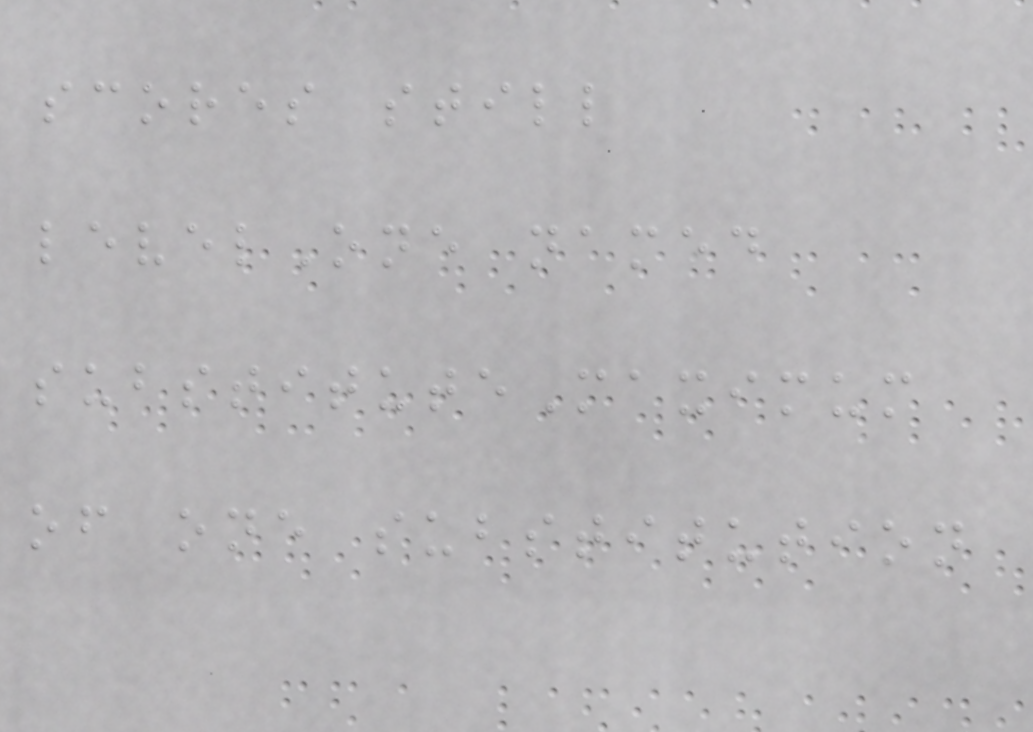scores still
levelOne named
substituteMaximum
of one substitution
